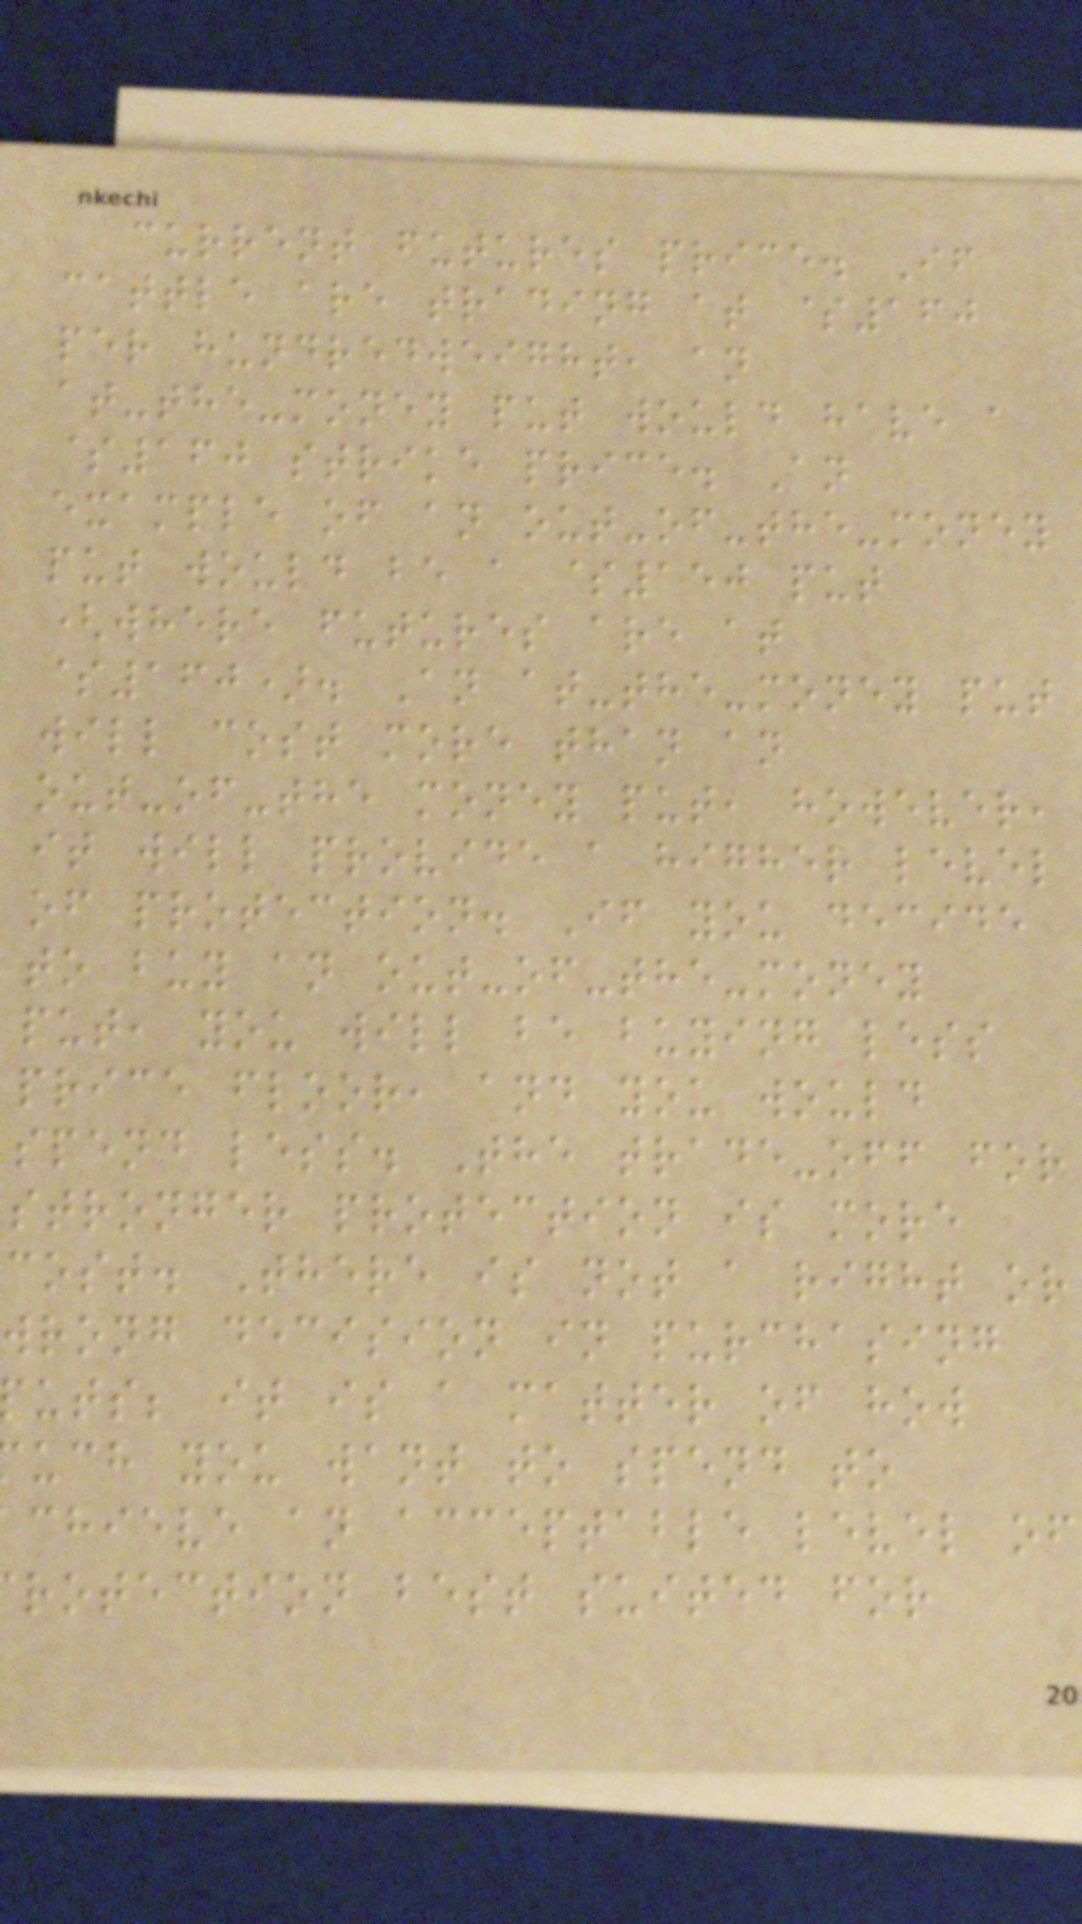current futures price. If
cattle are trading at $160
per hundredweight, an
at-the-money put would have a
$160 strike price. An
example of an out-of-the-money
put would be a $150 put
(where futures are at
$160). An at-the-money put
will cost more than an
out-of-the money put, however,
it will provide a higher level
of protection. If you decide
to buy an out-of-the-money
put, you will be buying less
price floor, and you would
spend less. The trade-off for
stronger protection is more
cost. There is not a right or
wrong decision in purchasing
uts; it is a matter of how
uch you want to spend to
chieve an acceptable level of
rotection best suited for
